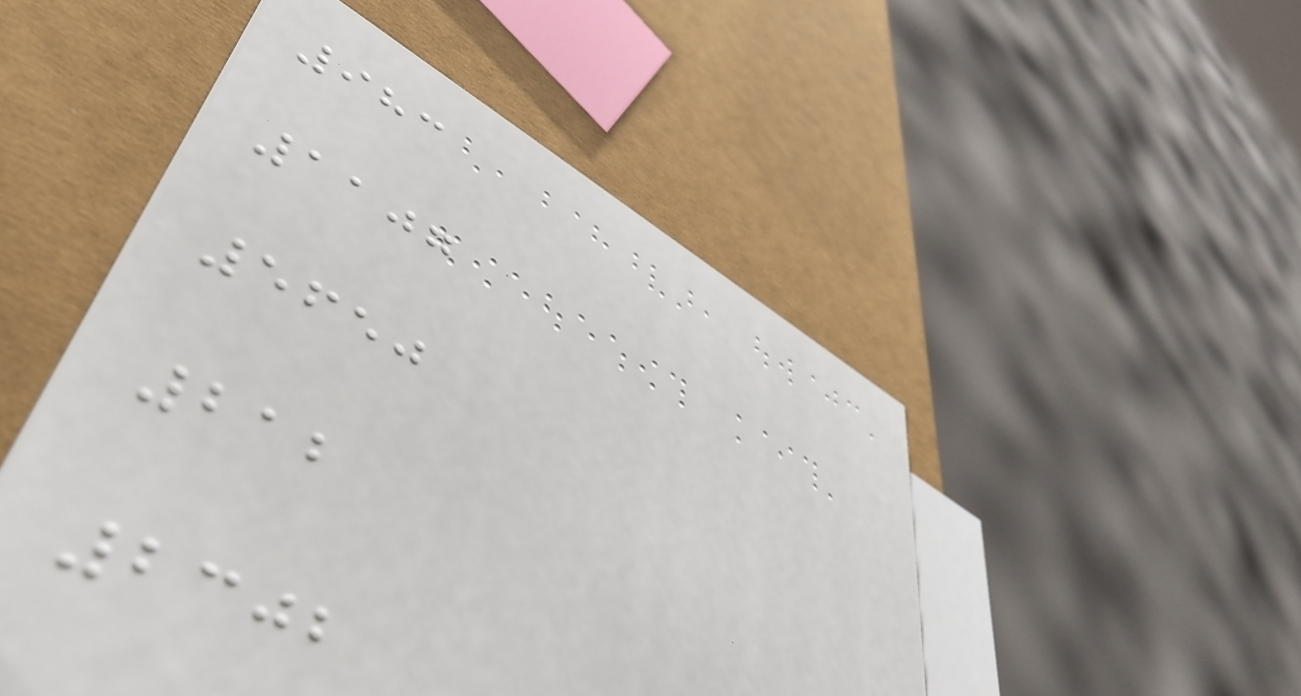983
1107
5650
212
2302
